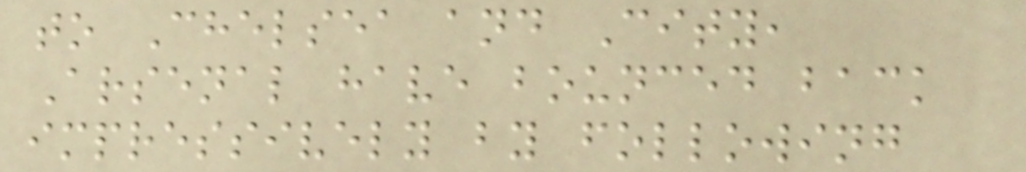to Chelsea and City,
Arsenal have bounced back
impressively by following
